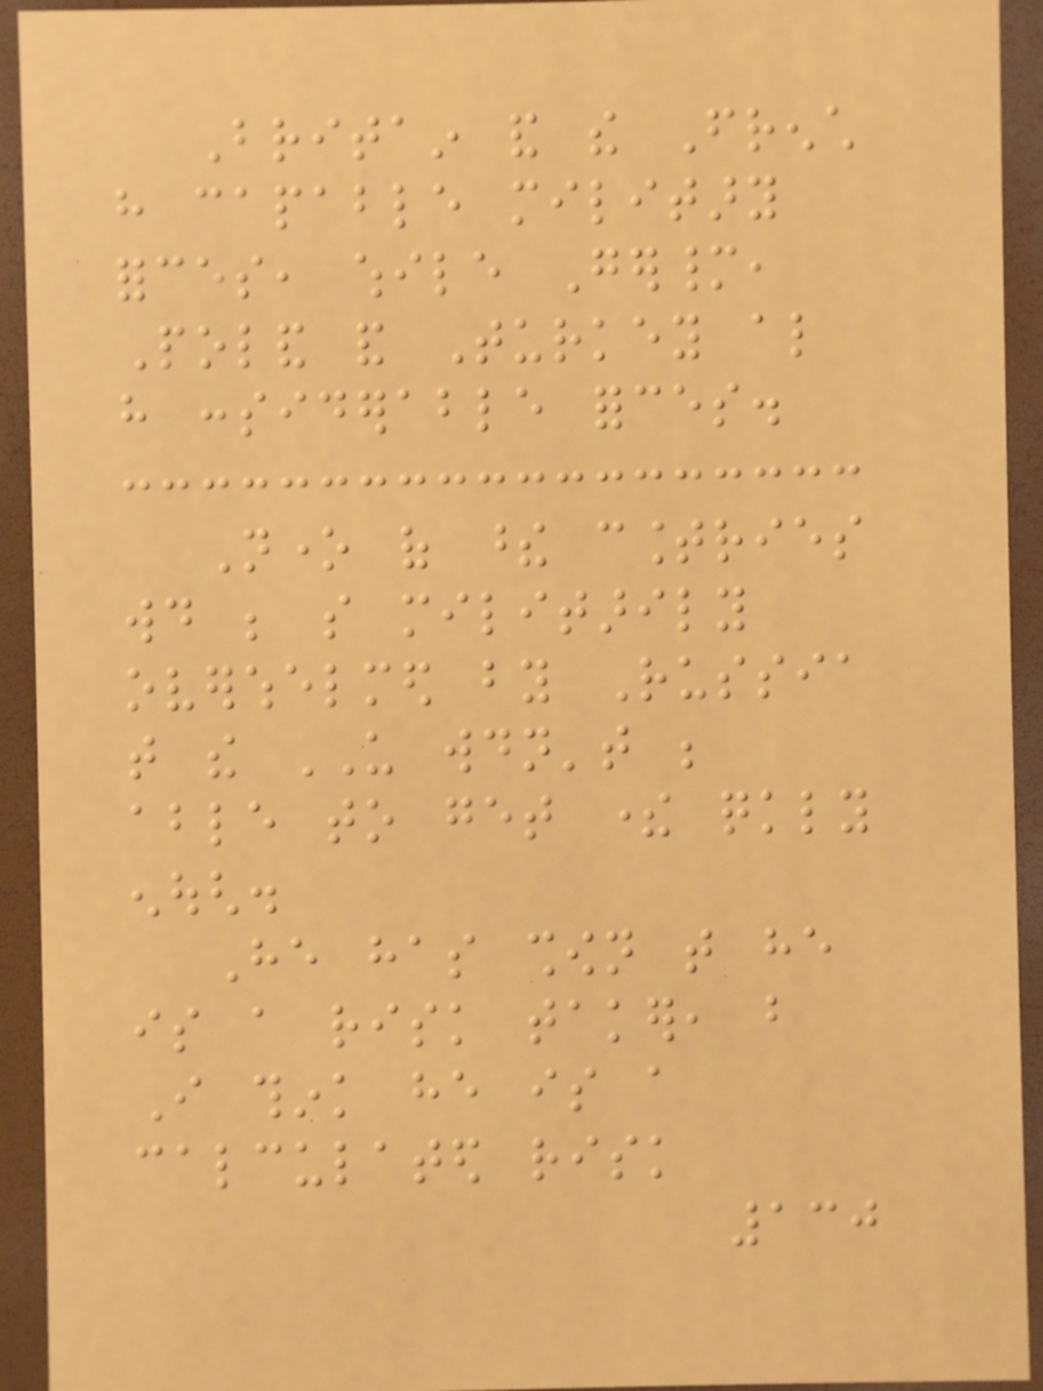Britain and the French
have capable military
forces, while Germany,
Poland and Turkey also
have considerable forces.
None of these countries
would be so militarily
overwhelmed by Russia
that the US wouldn't be
able to get there quickly
enough.
He has shown that he
is a risk taker, but
I think he is a
calculated risk
130
